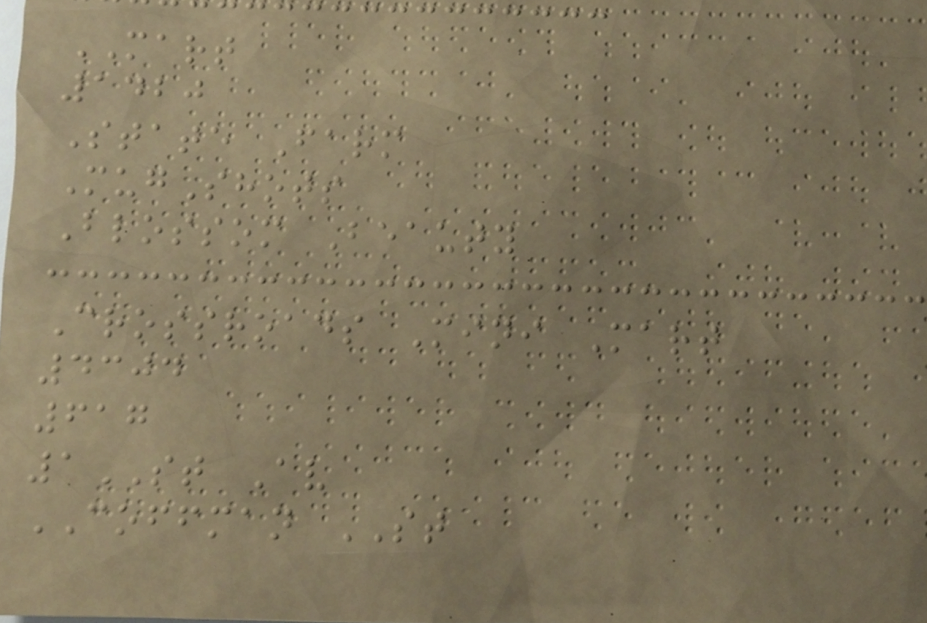MART
1420
State Farm
MugShots
Blossom Beauty
Crossroads Mini Mart
4304
617
1ST Av
COFFMAN ST
